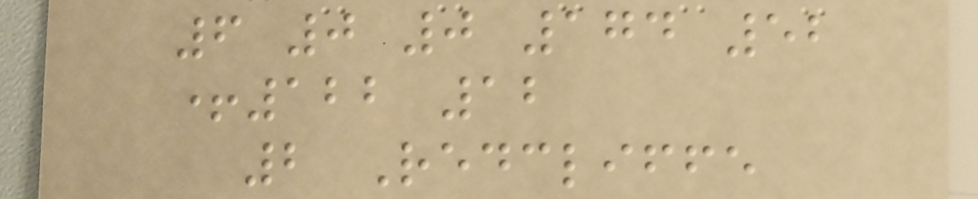6 0 0 174 52
+122 12
2 Redcliffe
